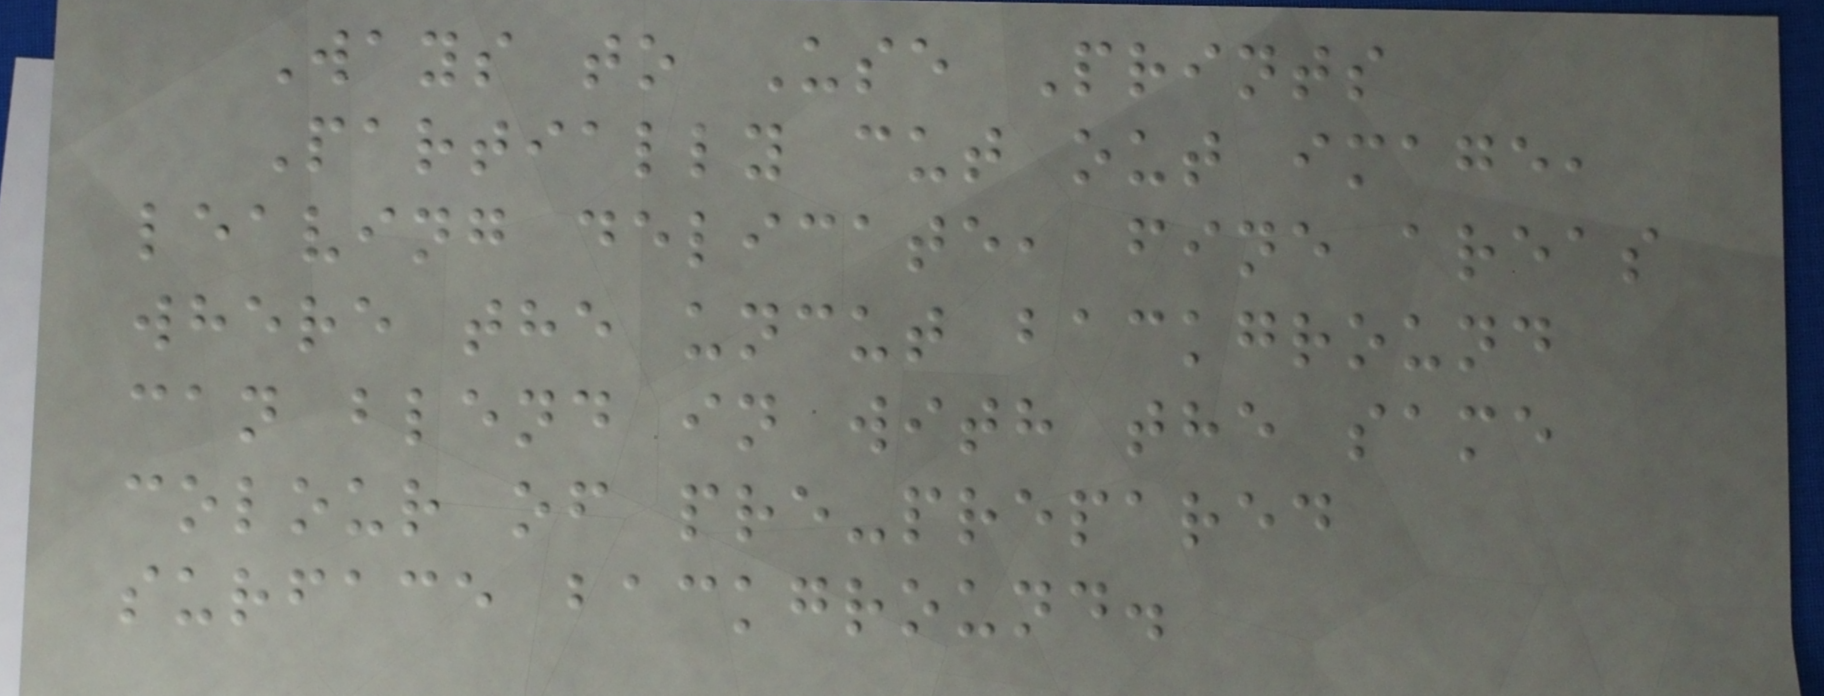Ways to Use Prints
Partially cut out image,
leaving delicate, fine areas
where the uncut background
can blend in with the same
colour of pre-prepared
surface background.
